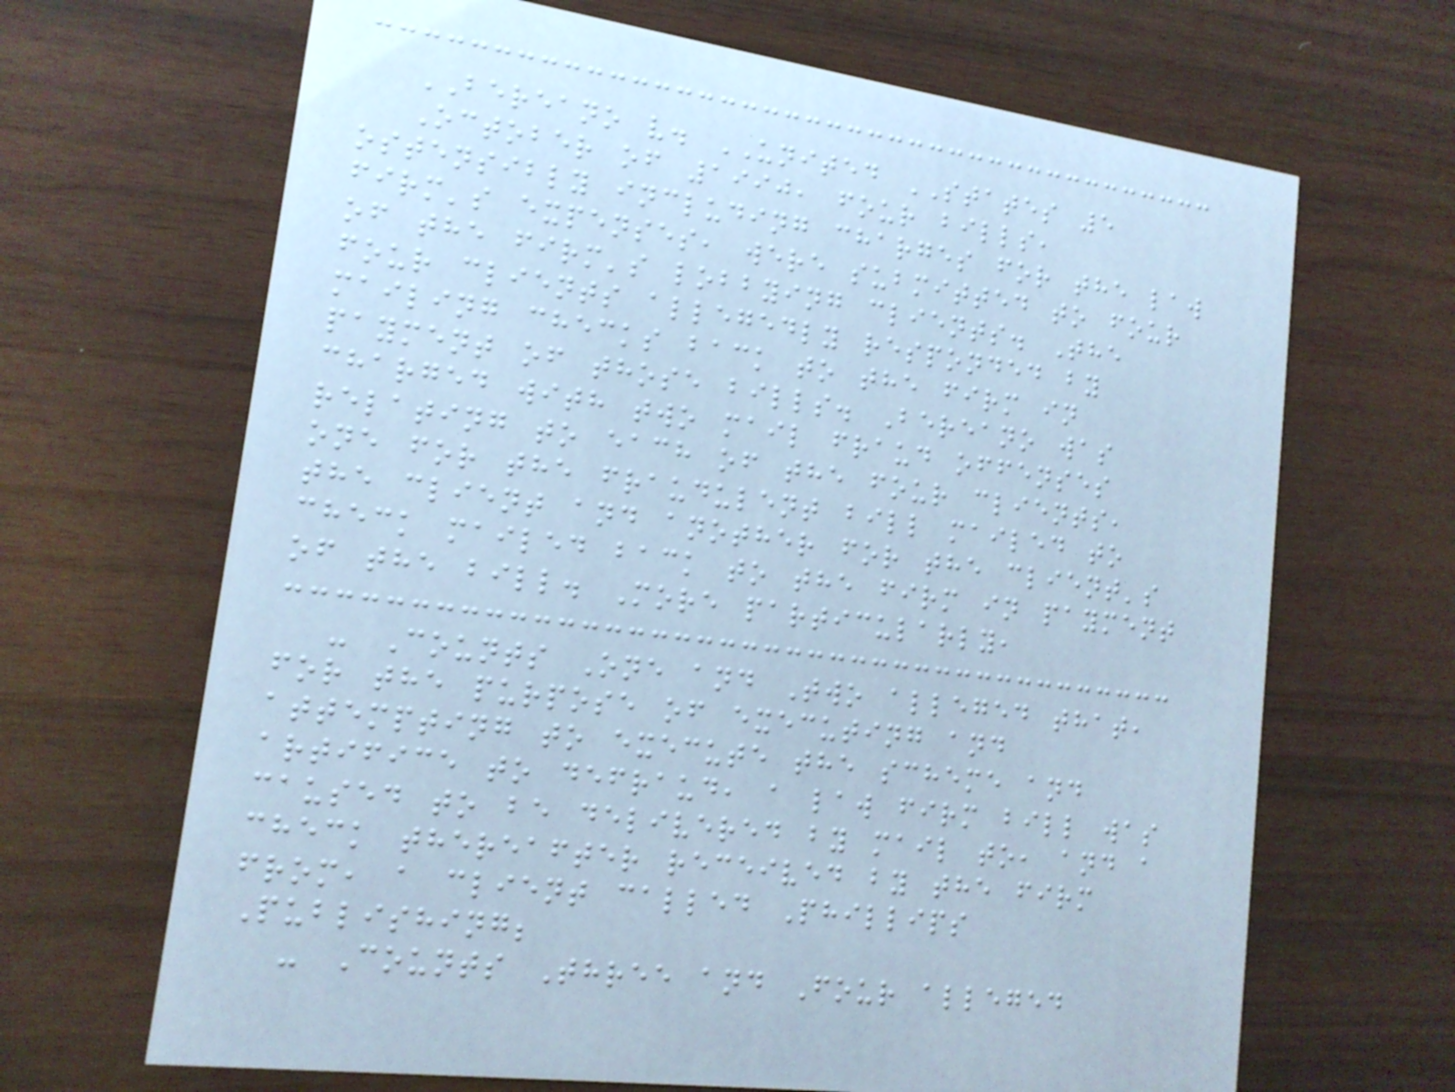BEREANO v. UNITED STATES 5
October of 1990, four bills,
ostensibly including charges for the law
firm's expenses, were submitted to four
of the firm's lobbying clients. The
four clients allegedly responded by
mailing checks back to the firm in
payment of those bills. Bereano was
charged with two mail fraud offenses
relating to each of the four clients,
one for the fraudulent bill mailed to
the client and another for the client's
check mailed back to the firm in payment
of the bill. More particularly,
- Counts One and Two alleged that,
for the purpose of executing and
attempting to execute the scheme and
artifice to defraud, a law firm bill was
caused to be delivered by mail to, and a
check thereafter received by the firm
from, a client called Phillips
Publishing;
- Counts Three and Four alleged
